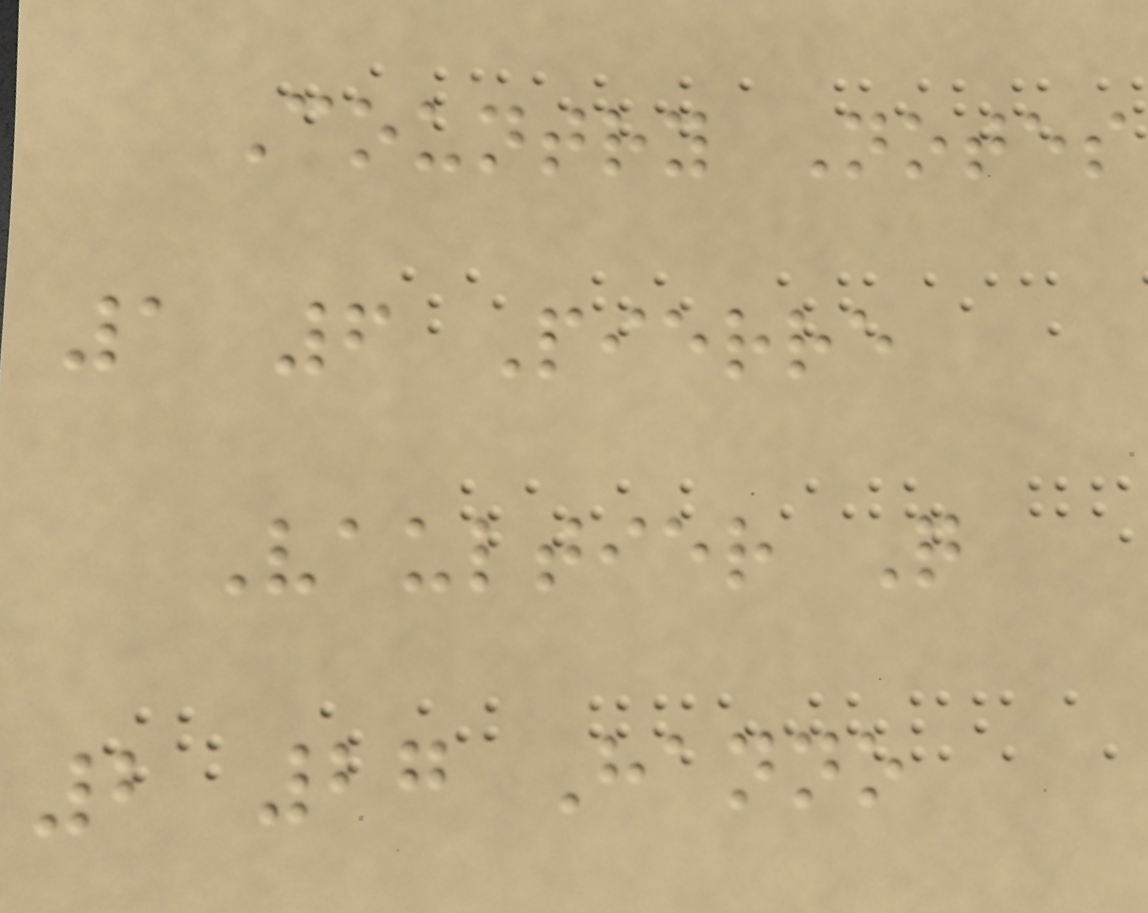Country Notes
1 6 Pierre
Vaultier Q
2 27 Hanno
